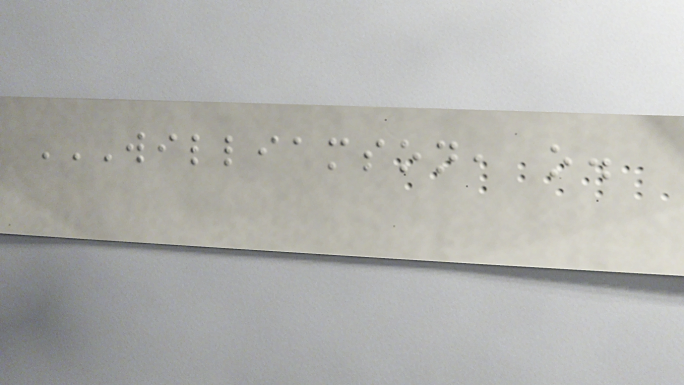WILLIAMSON, O.
